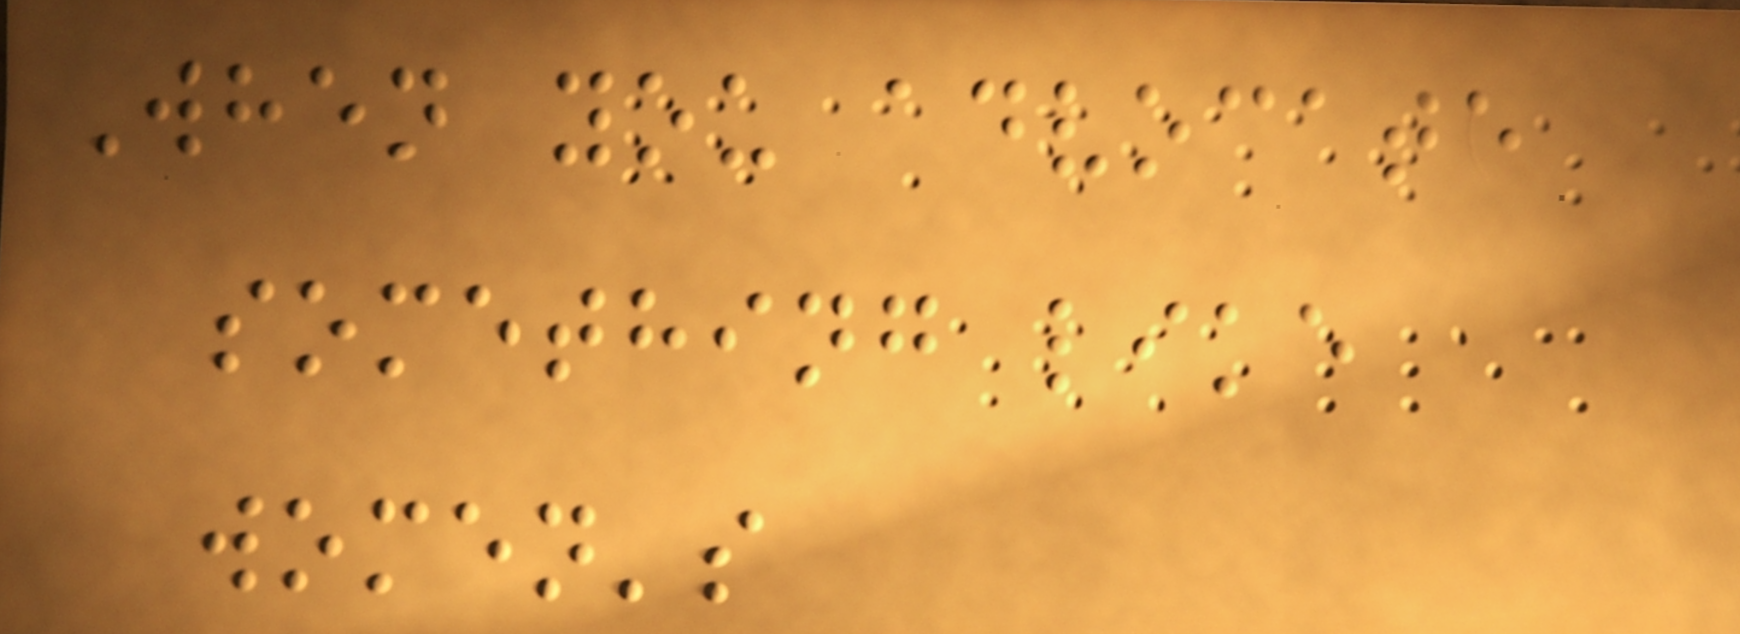When you advocate
something like
women's
